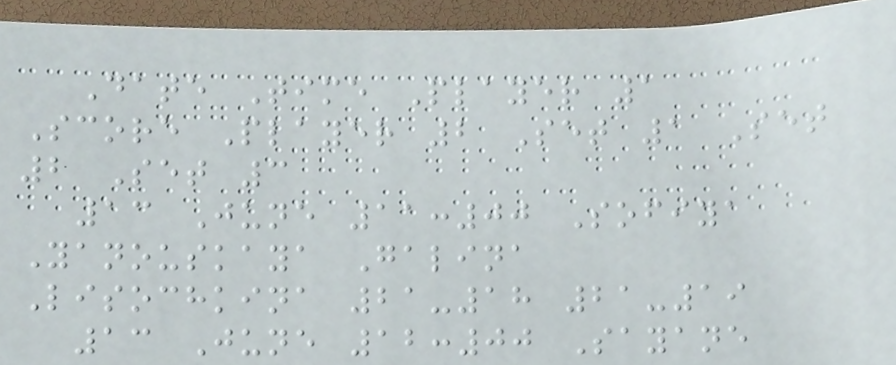Date Time Player 1
Score Player 2 Set 1 Set
2 Set 3
13 June 11:00 Sofiya
Yanouskaya Galina
Lisochkina 21-18 21-19
13 June 12:00 Sayane
